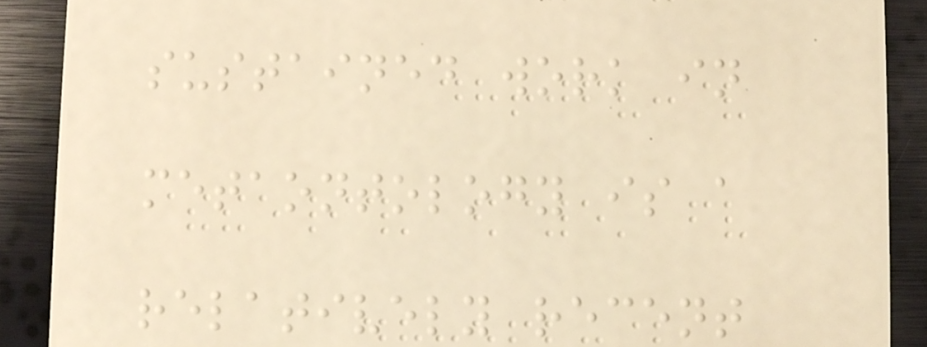sustained work in
metaontology is a
relatively recent
